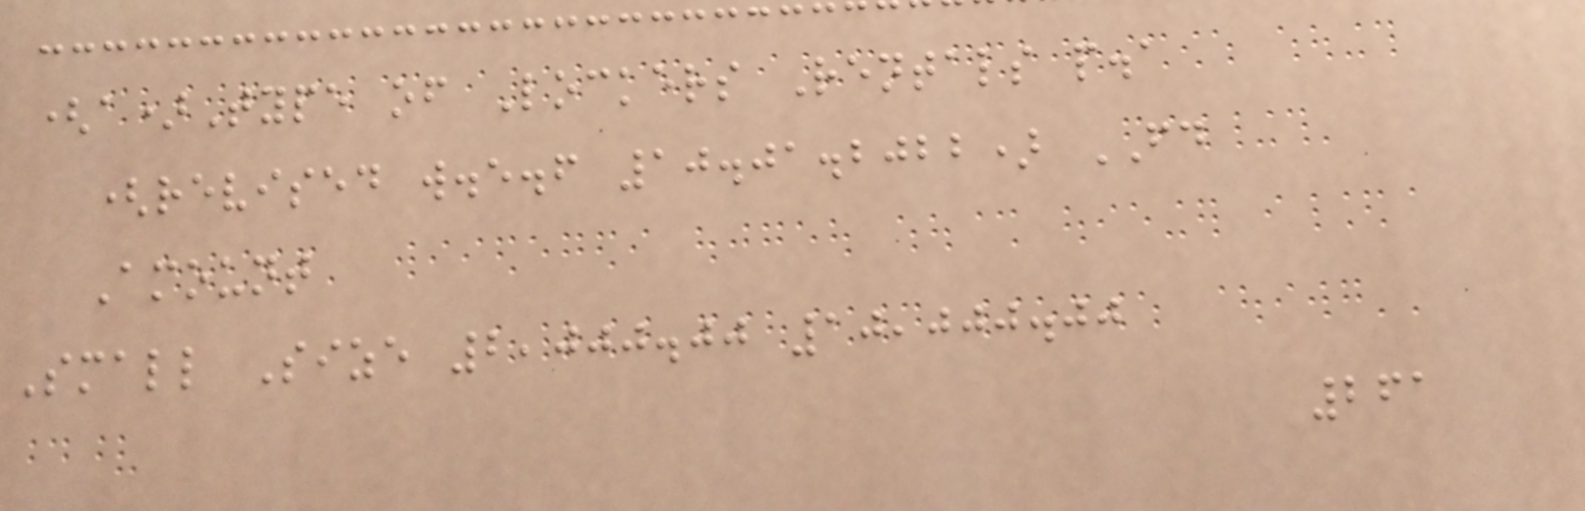(a)Type of Lockers Rentals p.a
(revised w.e.f 10.01.2022) FD
Amount
Small Size 2,000.00 10,000.00
261
